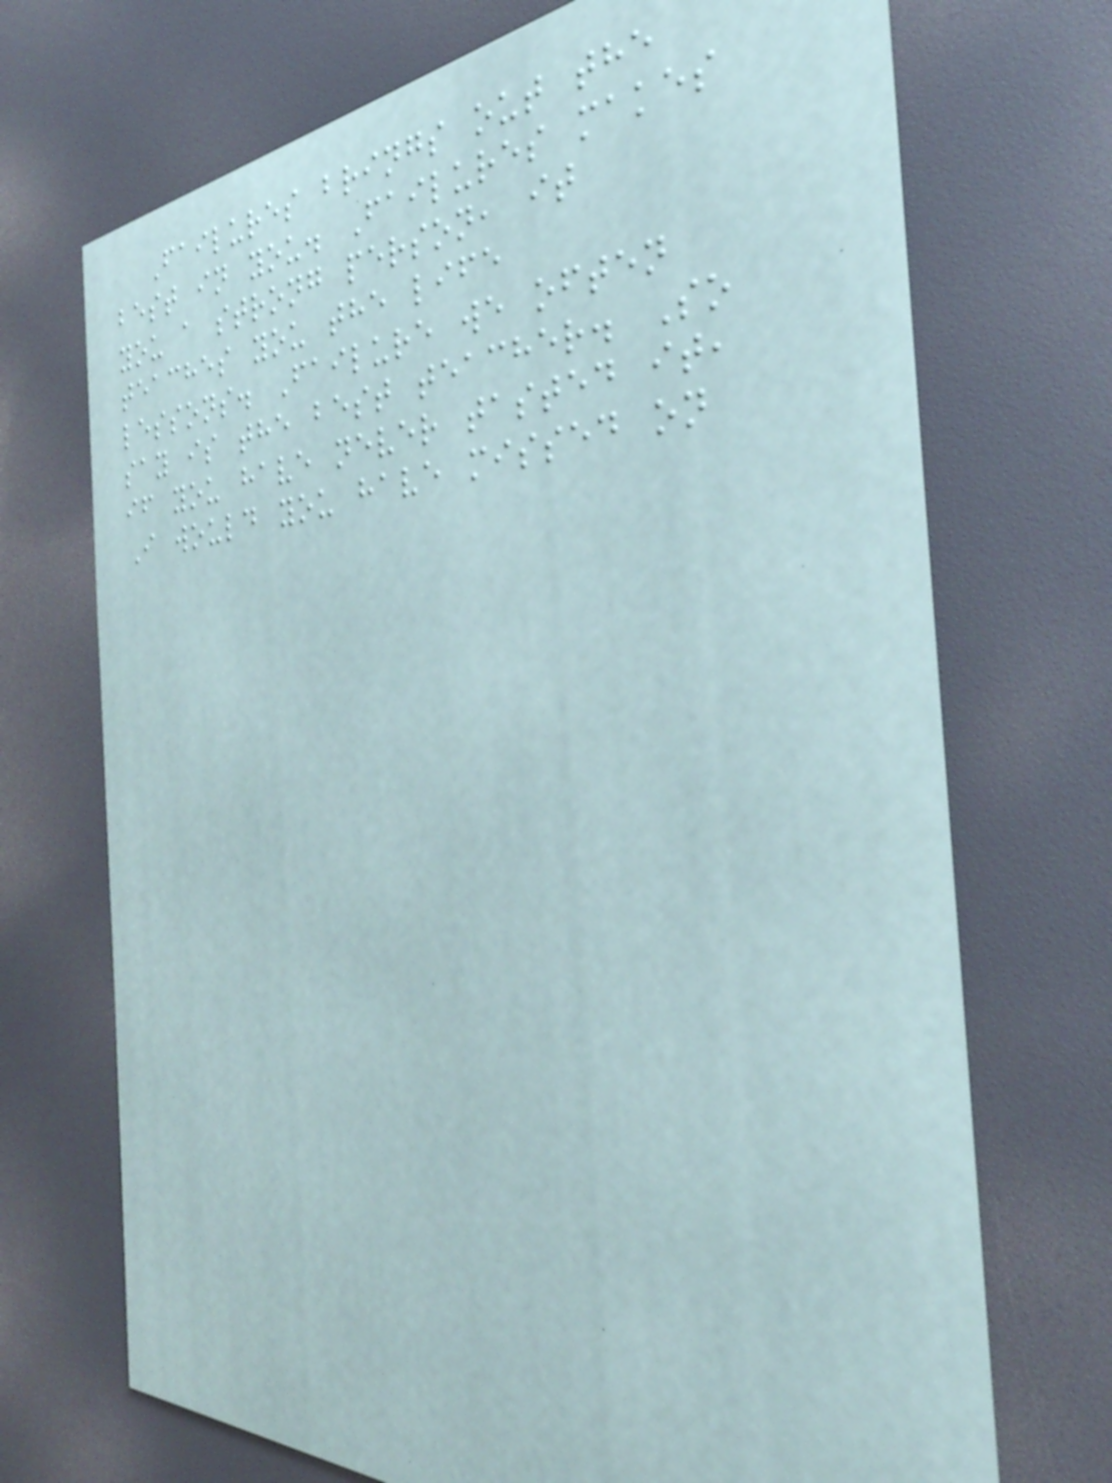Failures brings out the
best in you. Failures makes
you a strong person, it
teaches you the life
lessons. Failure we often
say is the best teacher. So
if you have never tasted it,
I would you have missed on
